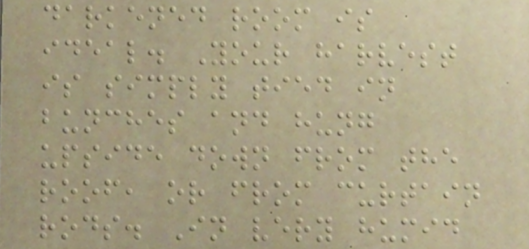darkened room is
ideal. Your harvest
is simply tied in
bunches and hung
upside down from the
roof, or from curtain
rods. In very humid
